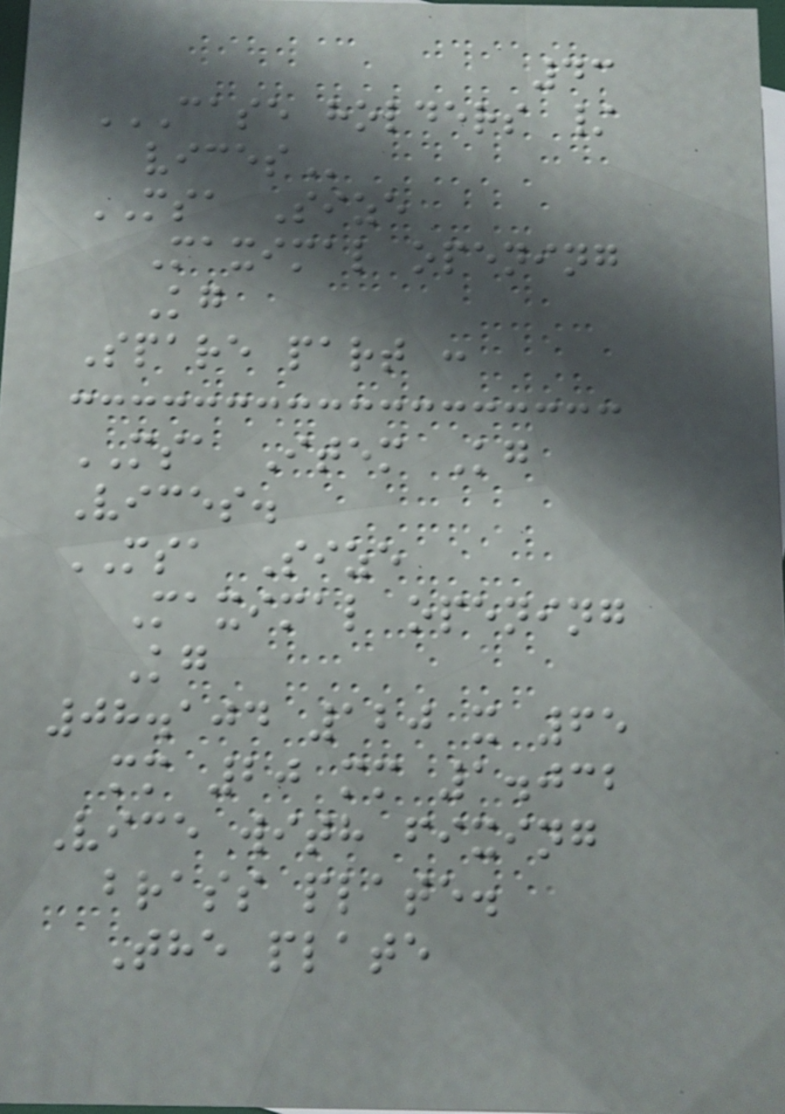43
CASE HOLDERS /
VICES
MSA Size
Maximal opening
Kg
Spare part :
MSA Item Kg
Vices.
MSA Size
Maximal opening
Kg
08.104 120 x 65
mm 20 mm 1.032
Vice with fixing
brass plate.
The plate
